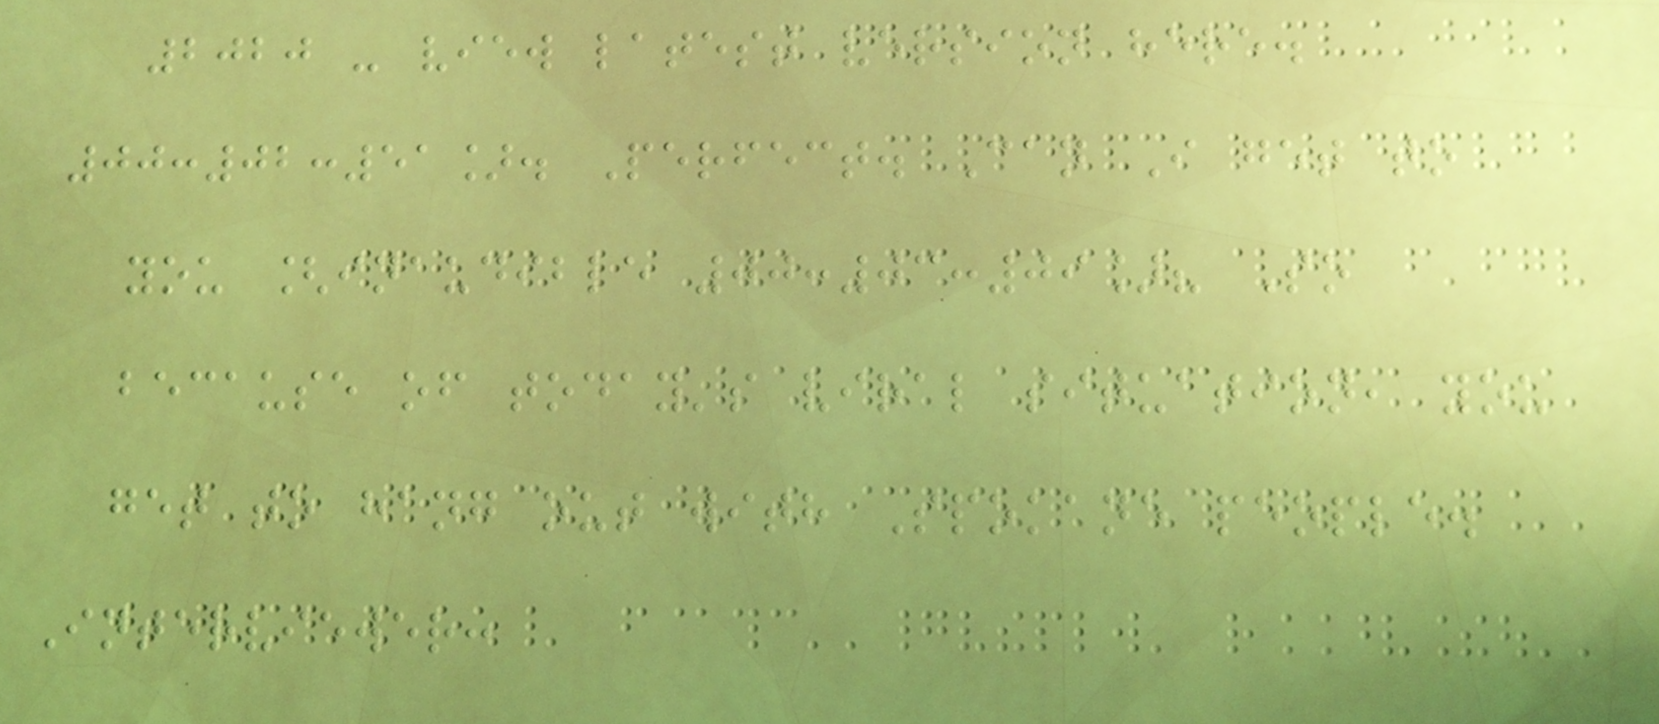2020 - view latest version here.
00:02:51]. Perfect. Can I get to
you [inaudible 00:03:09]? So
because of today's viral situation, you
get to hang out with Spokane people.
Interviewer:
